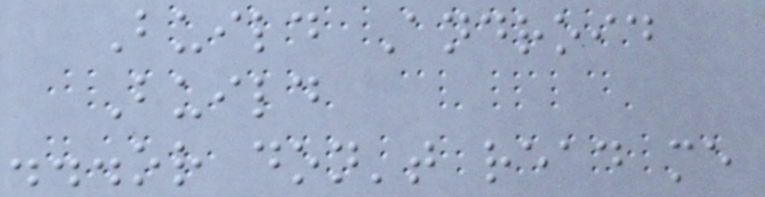Build Android
Build
...or don't read me
